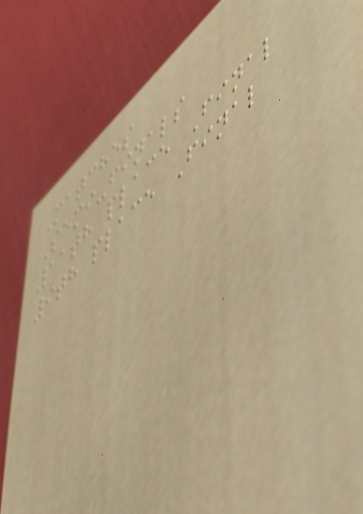Matches
Semi-finals
11th place Final
9th place Final
